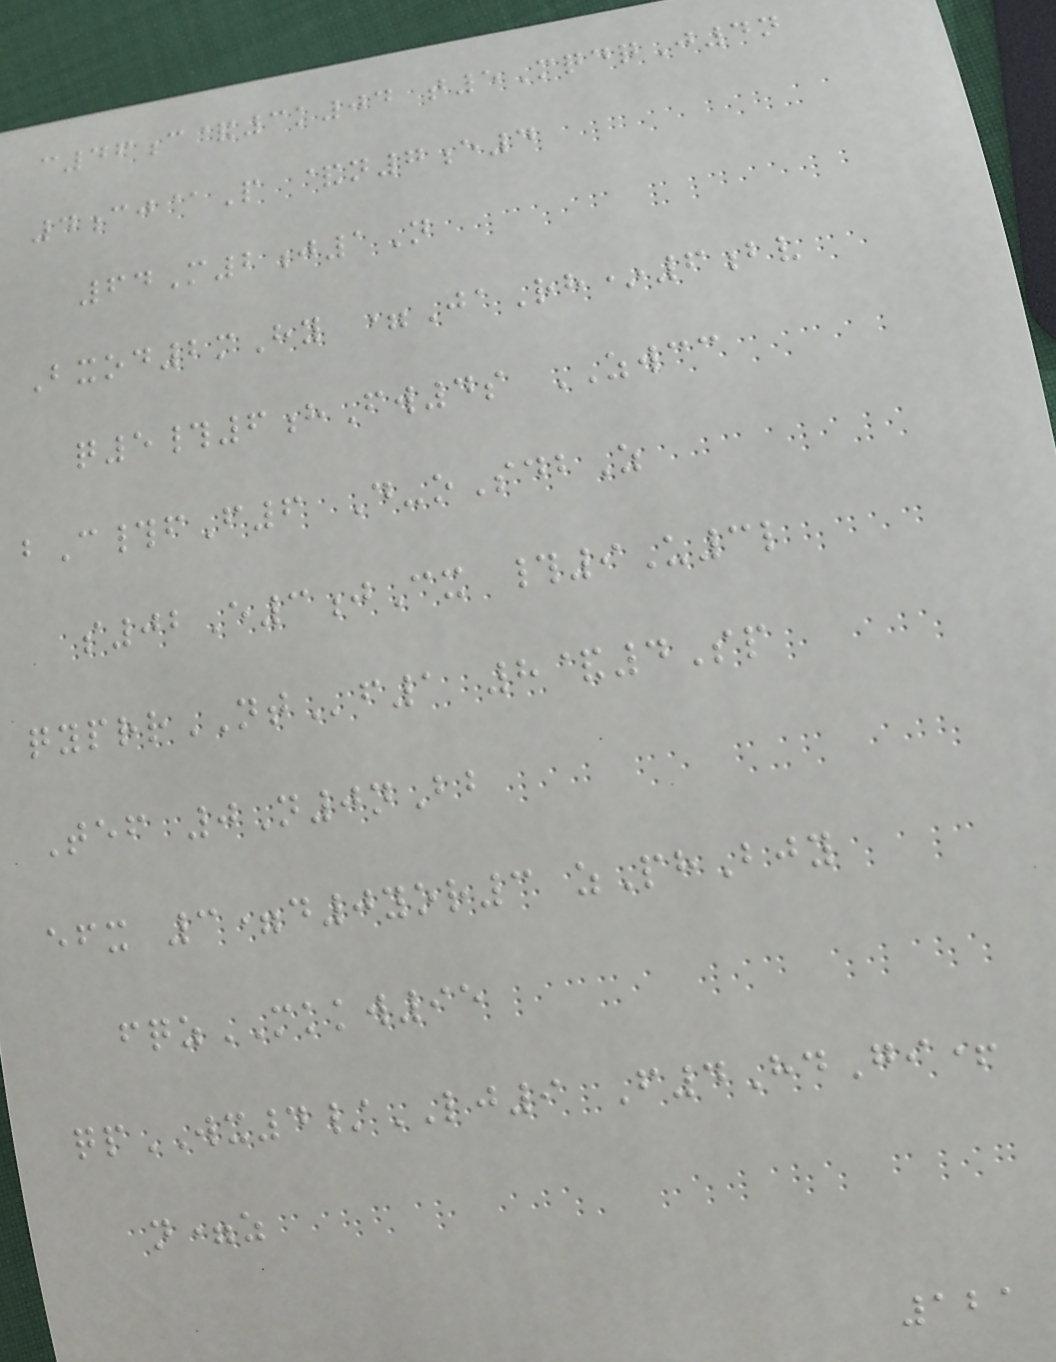c46c&3k04 t5MqdqJ4n
4cj@P &n7e4
64M2j1N
Bxod2mHy =JaRh*6bv
q5#6hFw4s ZWCC
bC#fF6 D-oSdbZ
s02E3jCx #9U3l
qyprrNTf1 8&4Sp
Tef 0N0nBb
efx 3=d0yor3 zPhBjy
fqzMKKW95
qpWX4/LJ9 F4HdGi+
n=z
121
